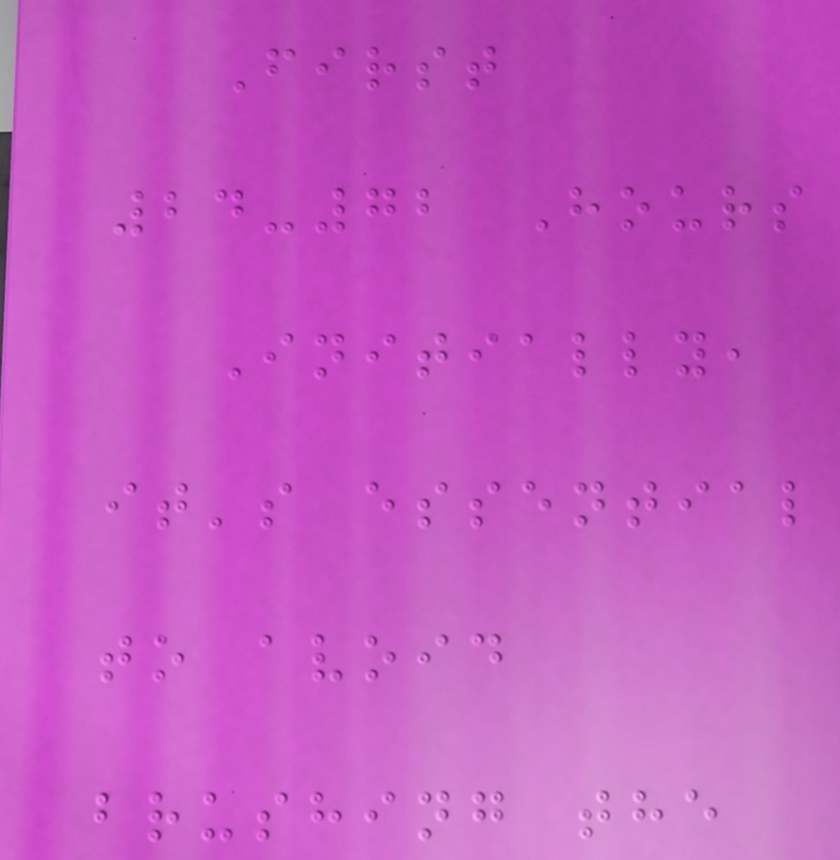First
24-72 Hours
Initially,
it's essential
to avoid
brushing the
